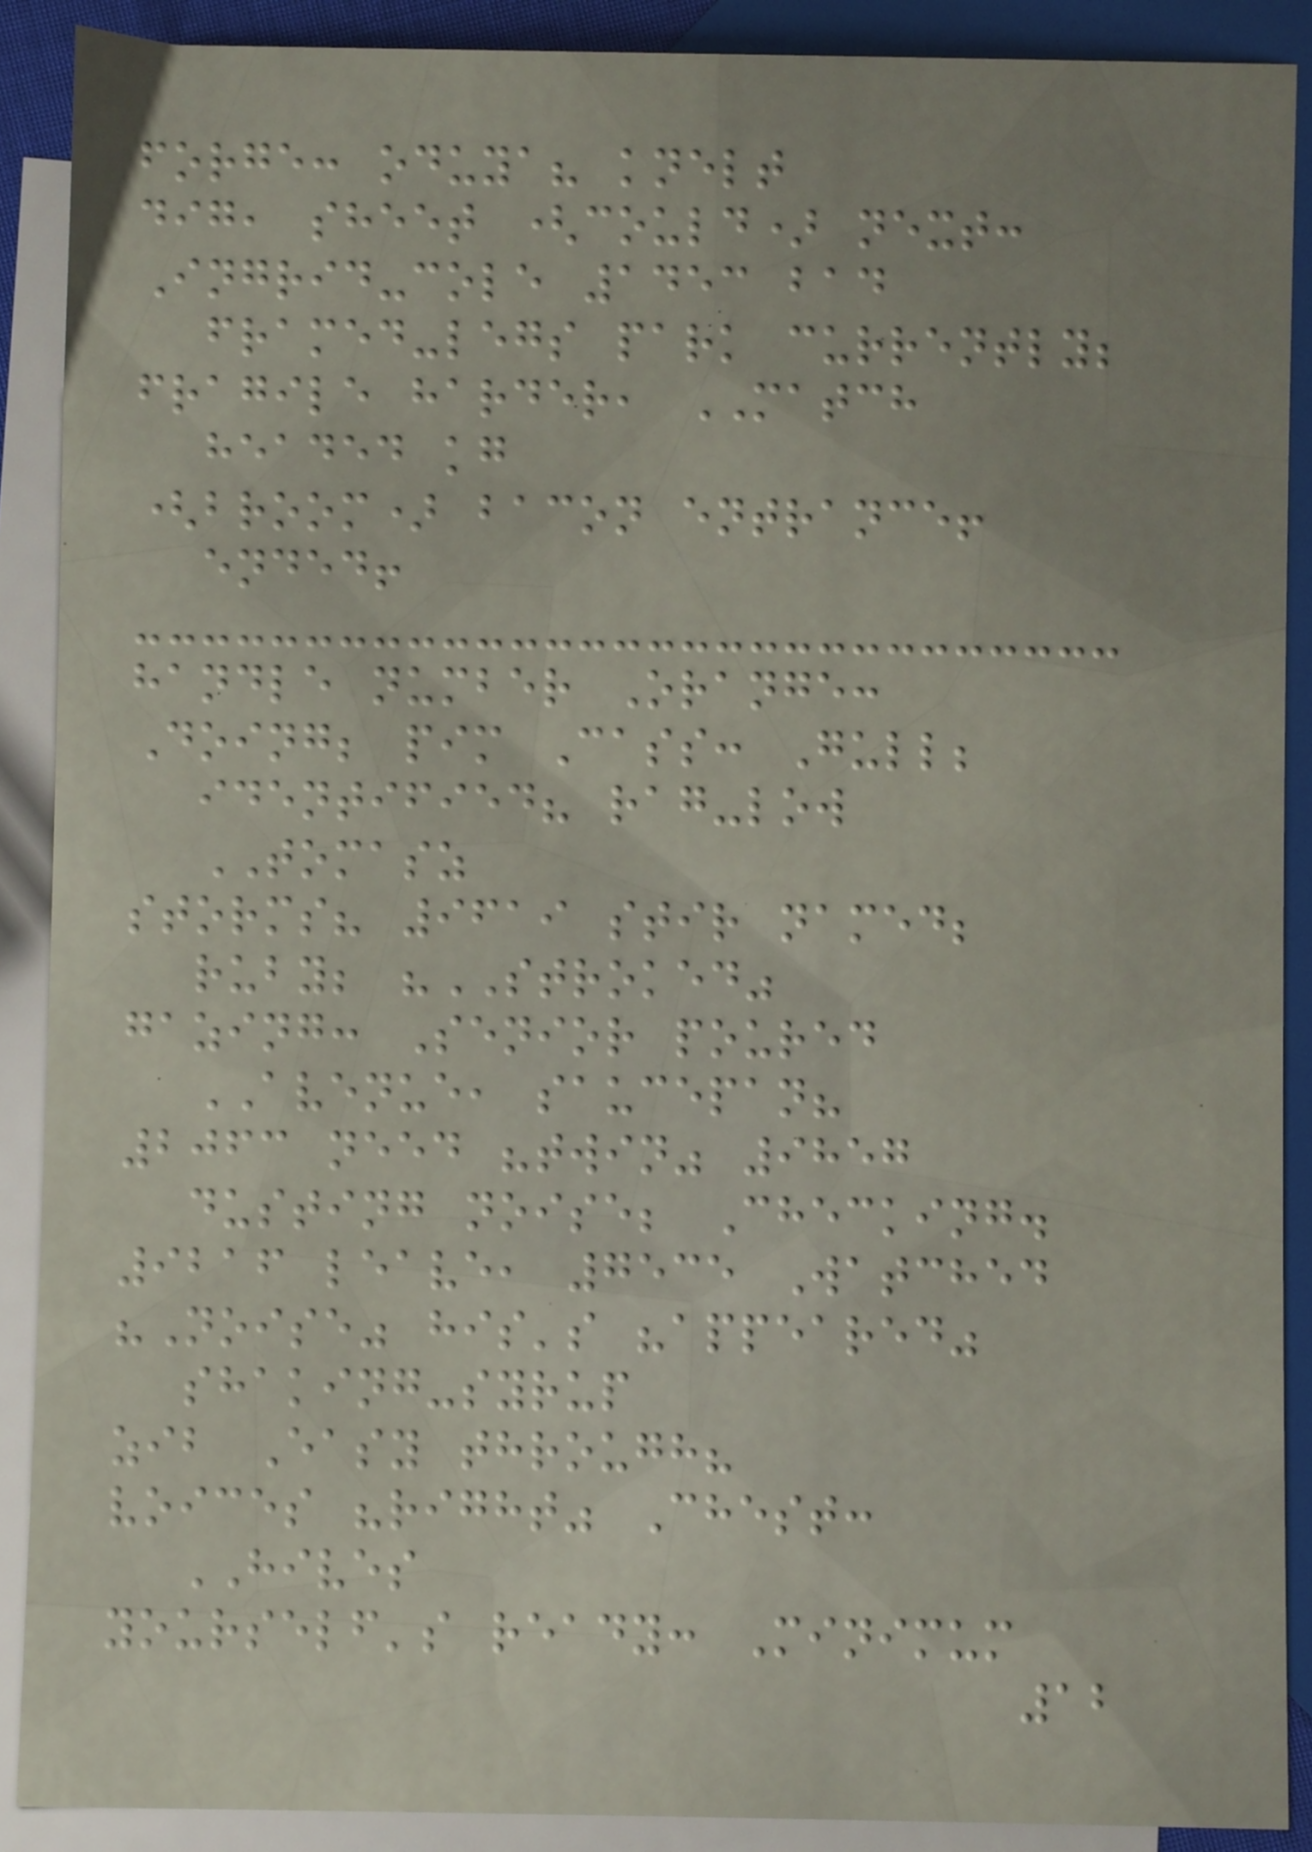forge: oduya? knelt
dig, sheet (could) next:
Ingrid-cole 1453 bad
framed-legs park currently;
fragile harder, MATCH
headed kg
(broom) bacon entrance!
ended!
handle number Orange:
Doing; pim Cass: Gull;
identified? rag-low
TOMASZ
storms? 9619 stir named;
ruby; "STROKED"
gazing: Senior poured
AVENUE, saucepan?
2063 need "twin" 9857
dusting noise; Checking.
9216 leave, 7535 Watched
"Noise" his's "appeared"
shaking-syrup
zib Easy through?
voices "right" Chest:
HIVES
yourself's ready: Minimum
12
